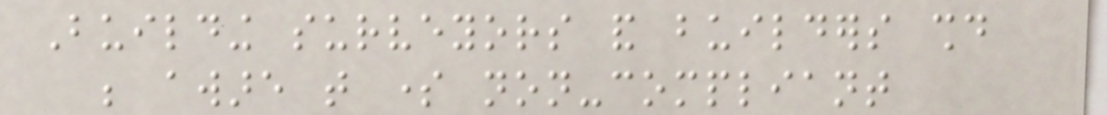Building surveyors and builders should
be aware that some non-compliant
